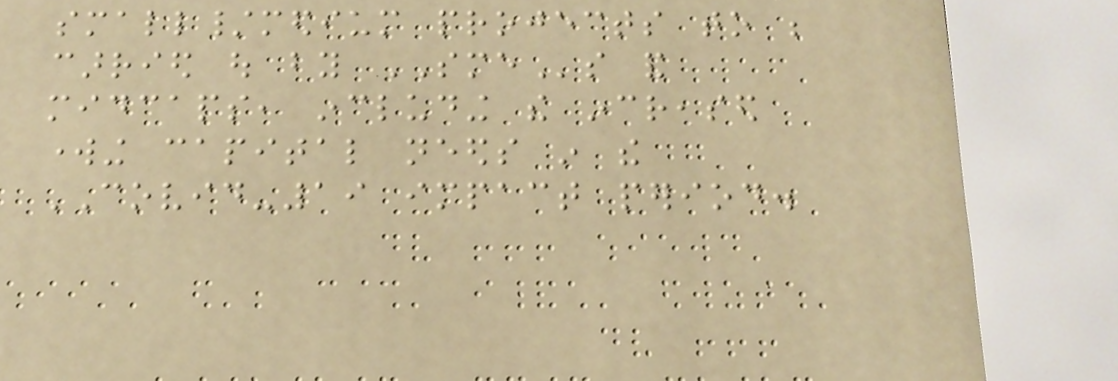small/medium projects to be
carried out by SMEs and
midcaps, including the increased
working capital needs in the
COVID-19 impact period.
